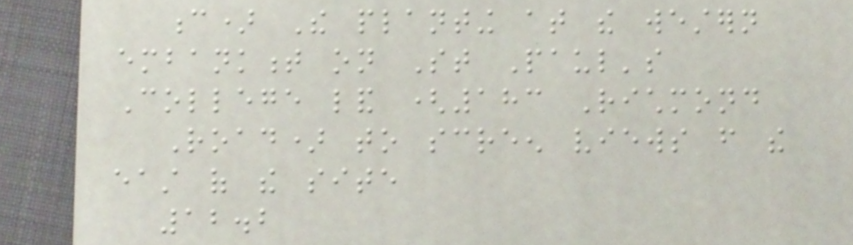c) The planting at the western
embankment on St Paul's
College land (183 Richmond
Road) to screen views from the
east of the site
12.2
